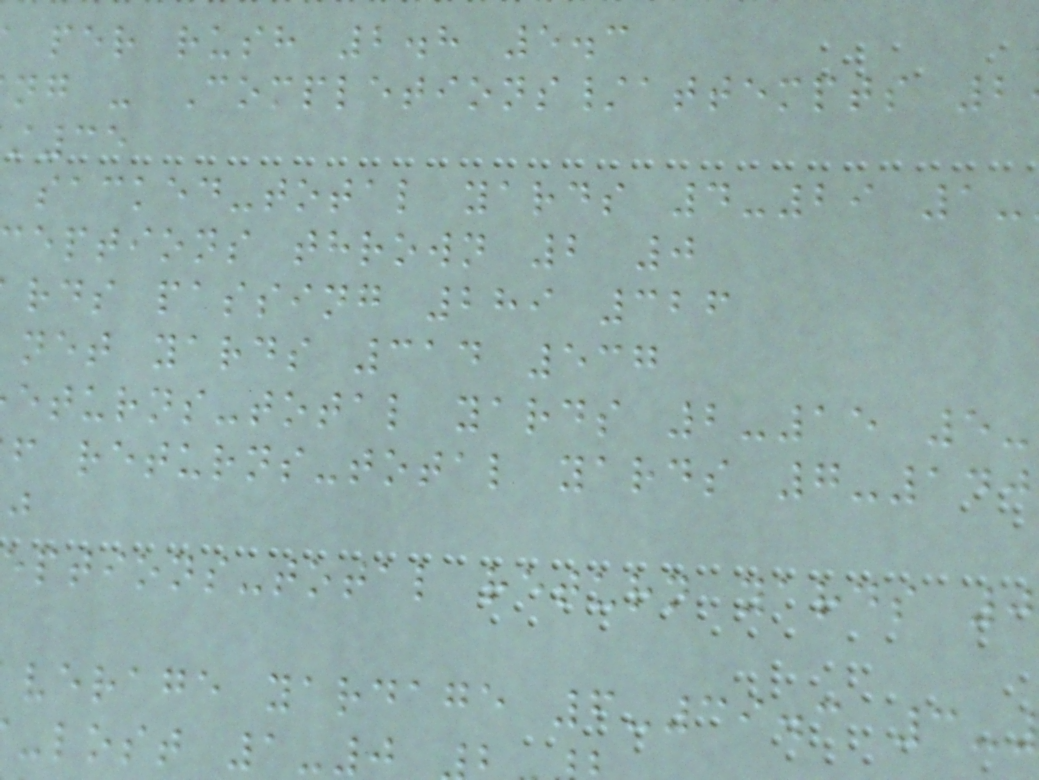per rush 2.8 5.3
ng - Completions/attempts 2
sacked-total yards 4-29 1-
eptions thrown 2 0
rds passing 289 326
net yards 314 537
eturns-total yards 2-15 5-
f returns-total yards 7-140
ptions-total return yards 0
verage yardage 6-39.3 3-
-lost 1-0
